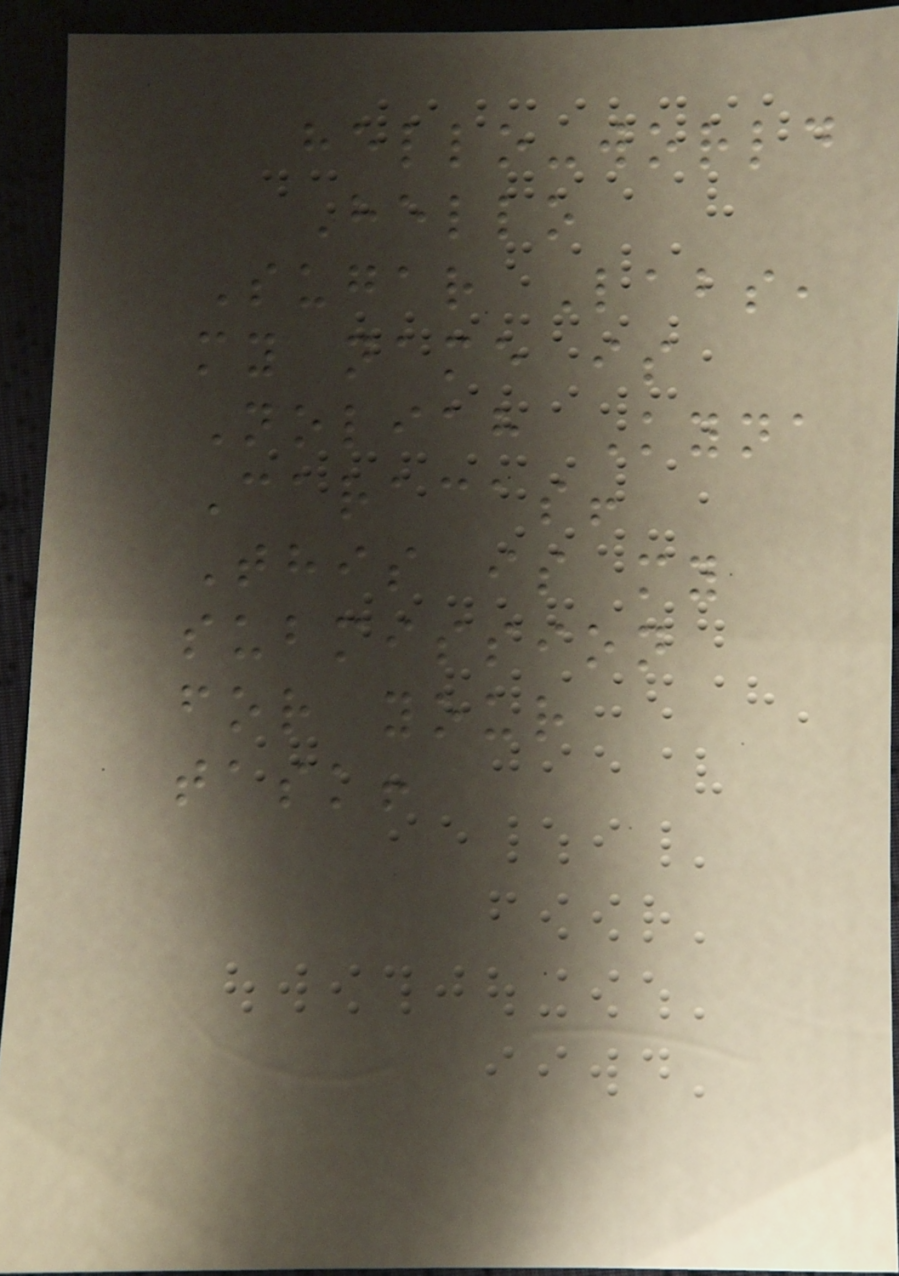hello-world
Hello
Sugar Labs,
my name is
Noliah Kyna
Caracas!
This is my
submission
for your
task!
